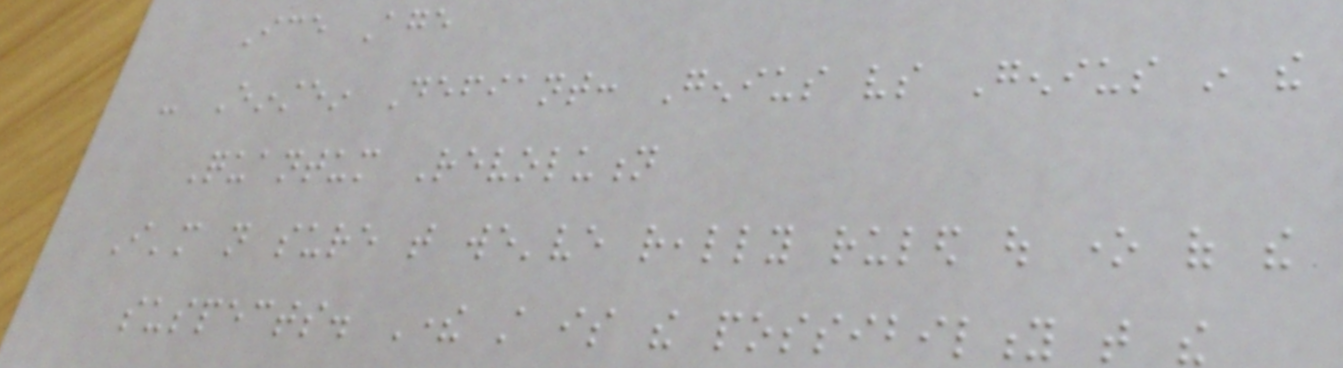Ice Age
- Einstein Defiant: Genius vs Genius in the
Quantum Revolution
I'm not sure that we've really ruled out one of the
suspects. There still is the possibility that the
